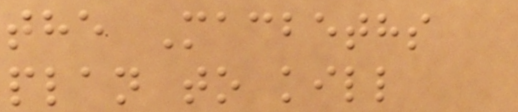the Macbeths
plan to kill
